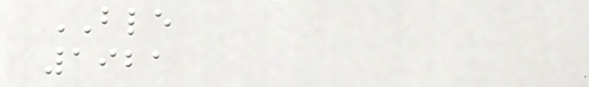BLE
1921
